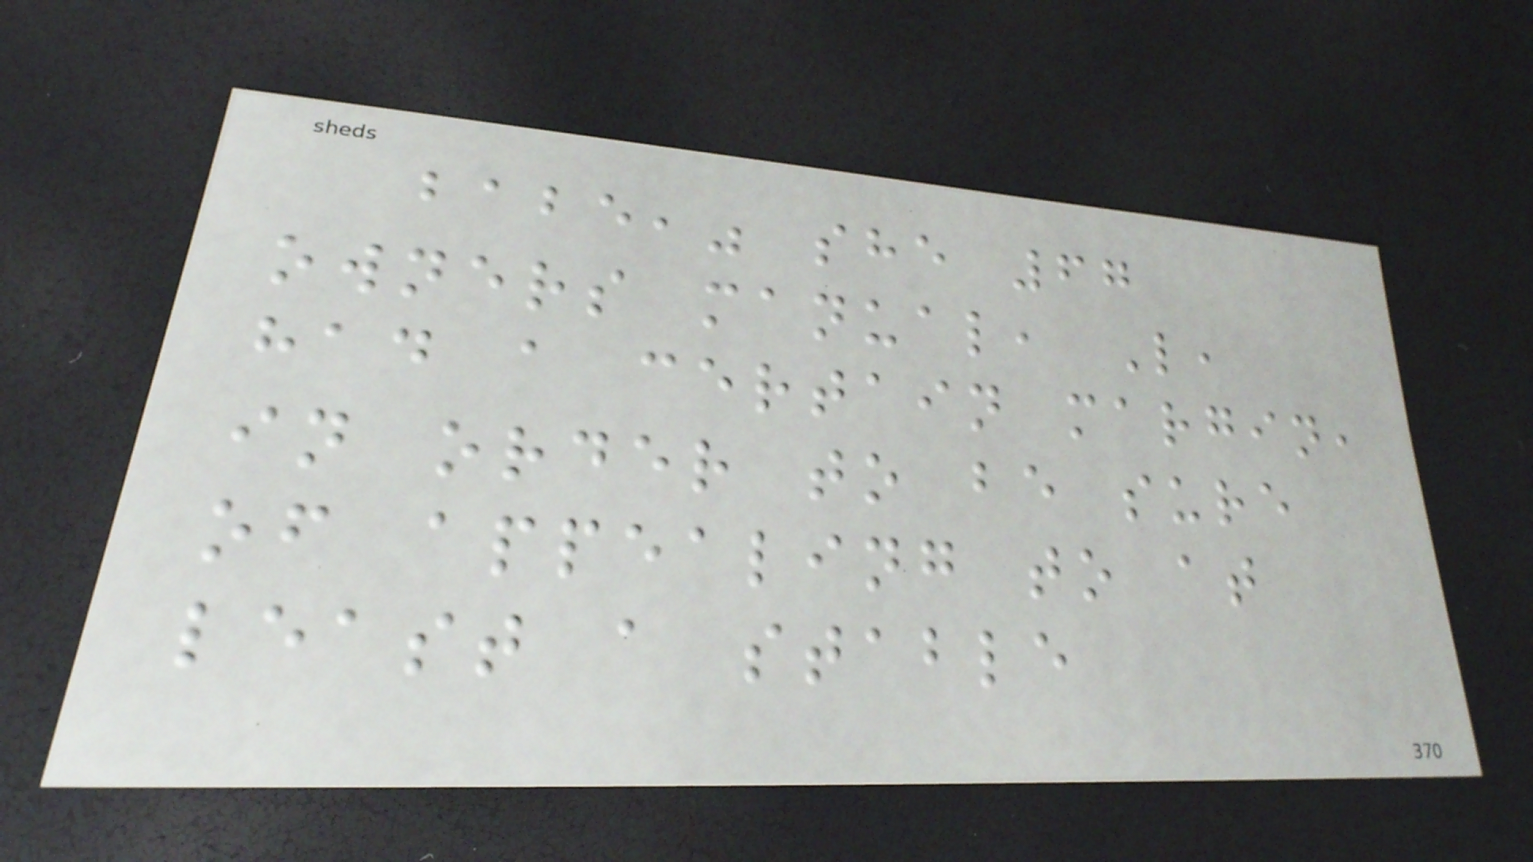babe," she 67
owners manual, L,
had a certain margin,
in order to be sure
of appealing to at
least a stable
